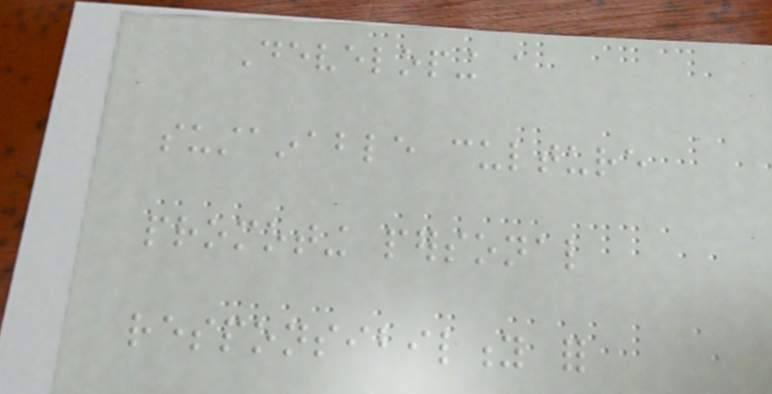Developing a
sustainable culture
promoting personal
responsibility for
